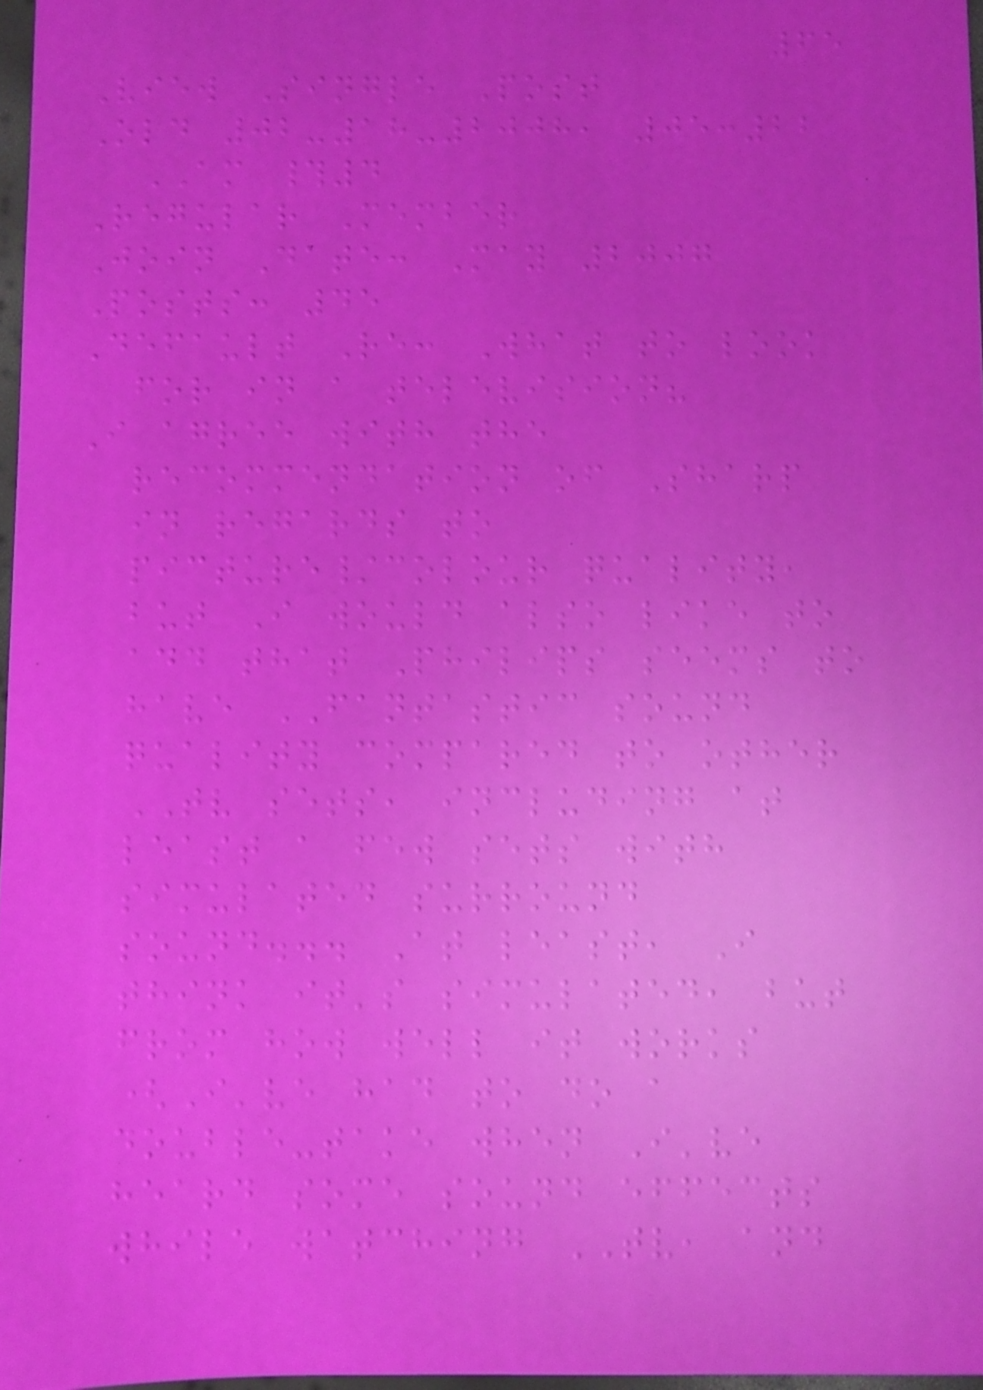65
View Single Post
Old 02-18-2008, 05:22
AM #4
Regular Member
Join Date: May 2007
Posts: 45
Default Re: What to look
for in a television?
I agree with the
recommendation of Sharp
in regards to
picture/colour quality,
but I would also like to
add that Philips seems to
have FANTASTIC sound
quality compared to other
TV sets, including at
least a few sets with
simulated surround
sound... At least, I
think it's simulated, but
from how well it works
(I've had to do a
double-take when I've
heard some sound effects
while watching TV, and
